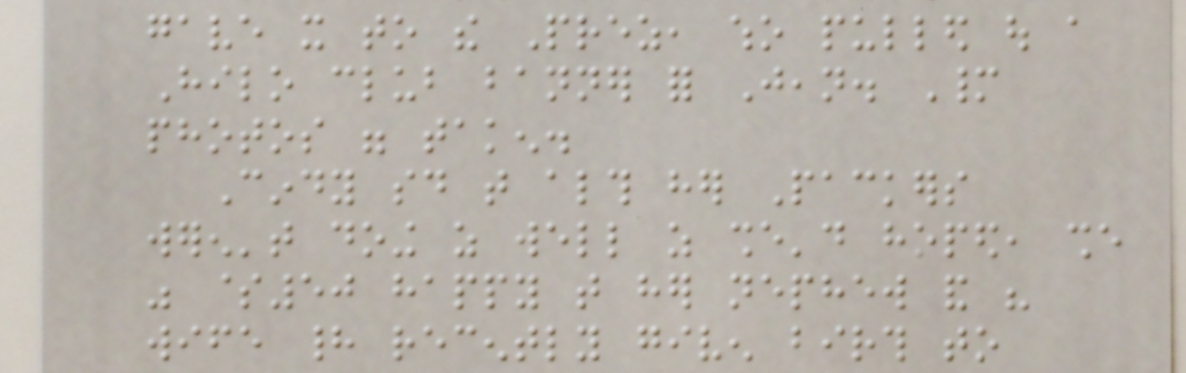gave it to the Prez, who pulled out a
Hilo club banner for Jean. Many
photos were taken.
Cindy said that although her Packers
weren't doing as well as she'd hoped, she
was $50 happy that her nephew and his
wife had recently given birth to
